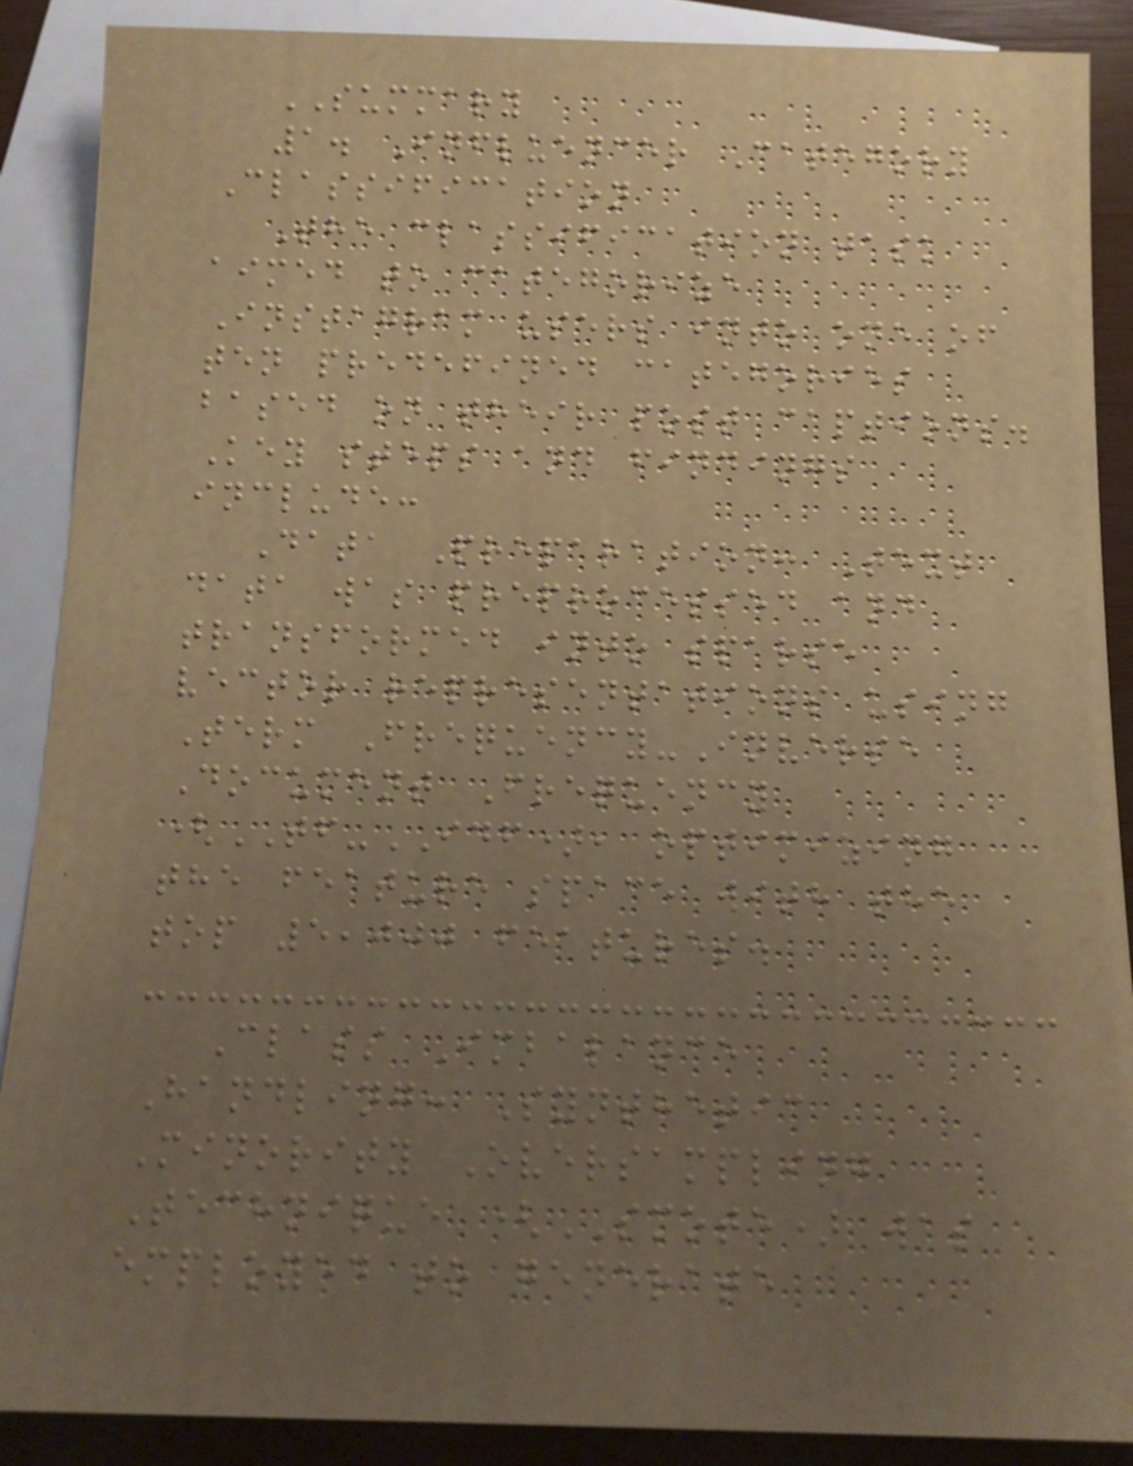SUMMARY
1. Influencer Category
Classification
The classification task
aimed to categorize
Instagram users into one of
ten predefined categories
based on their post captions.
Key steps and findings
include:
Data Preparation: Text
data was preprocessed and
transformed into sparse
vector representations using
Term Frequency-Inverse
Document Frequency
(TF-IDF), optimizing
the feature space with the
top 5,000 features.
Class Imbalance
Handling: Synthetic
Minority Oversampling
Technique (SMOTE) was
employed to generate
